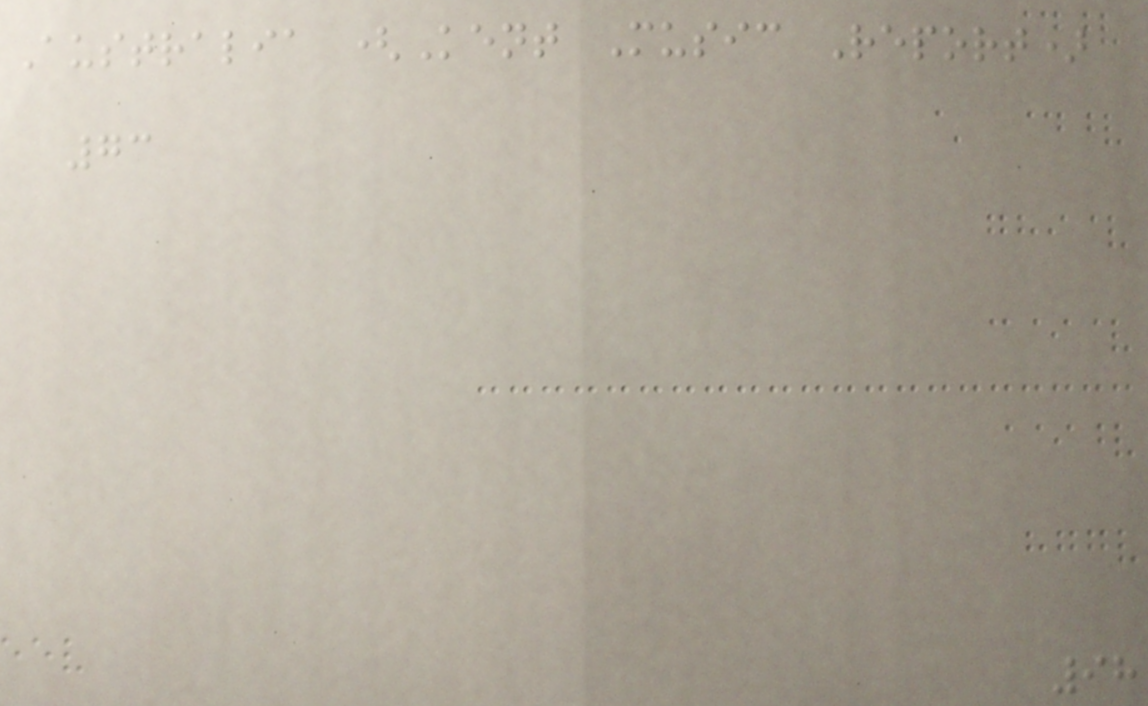Australia (Kent Music Report)
73
98
